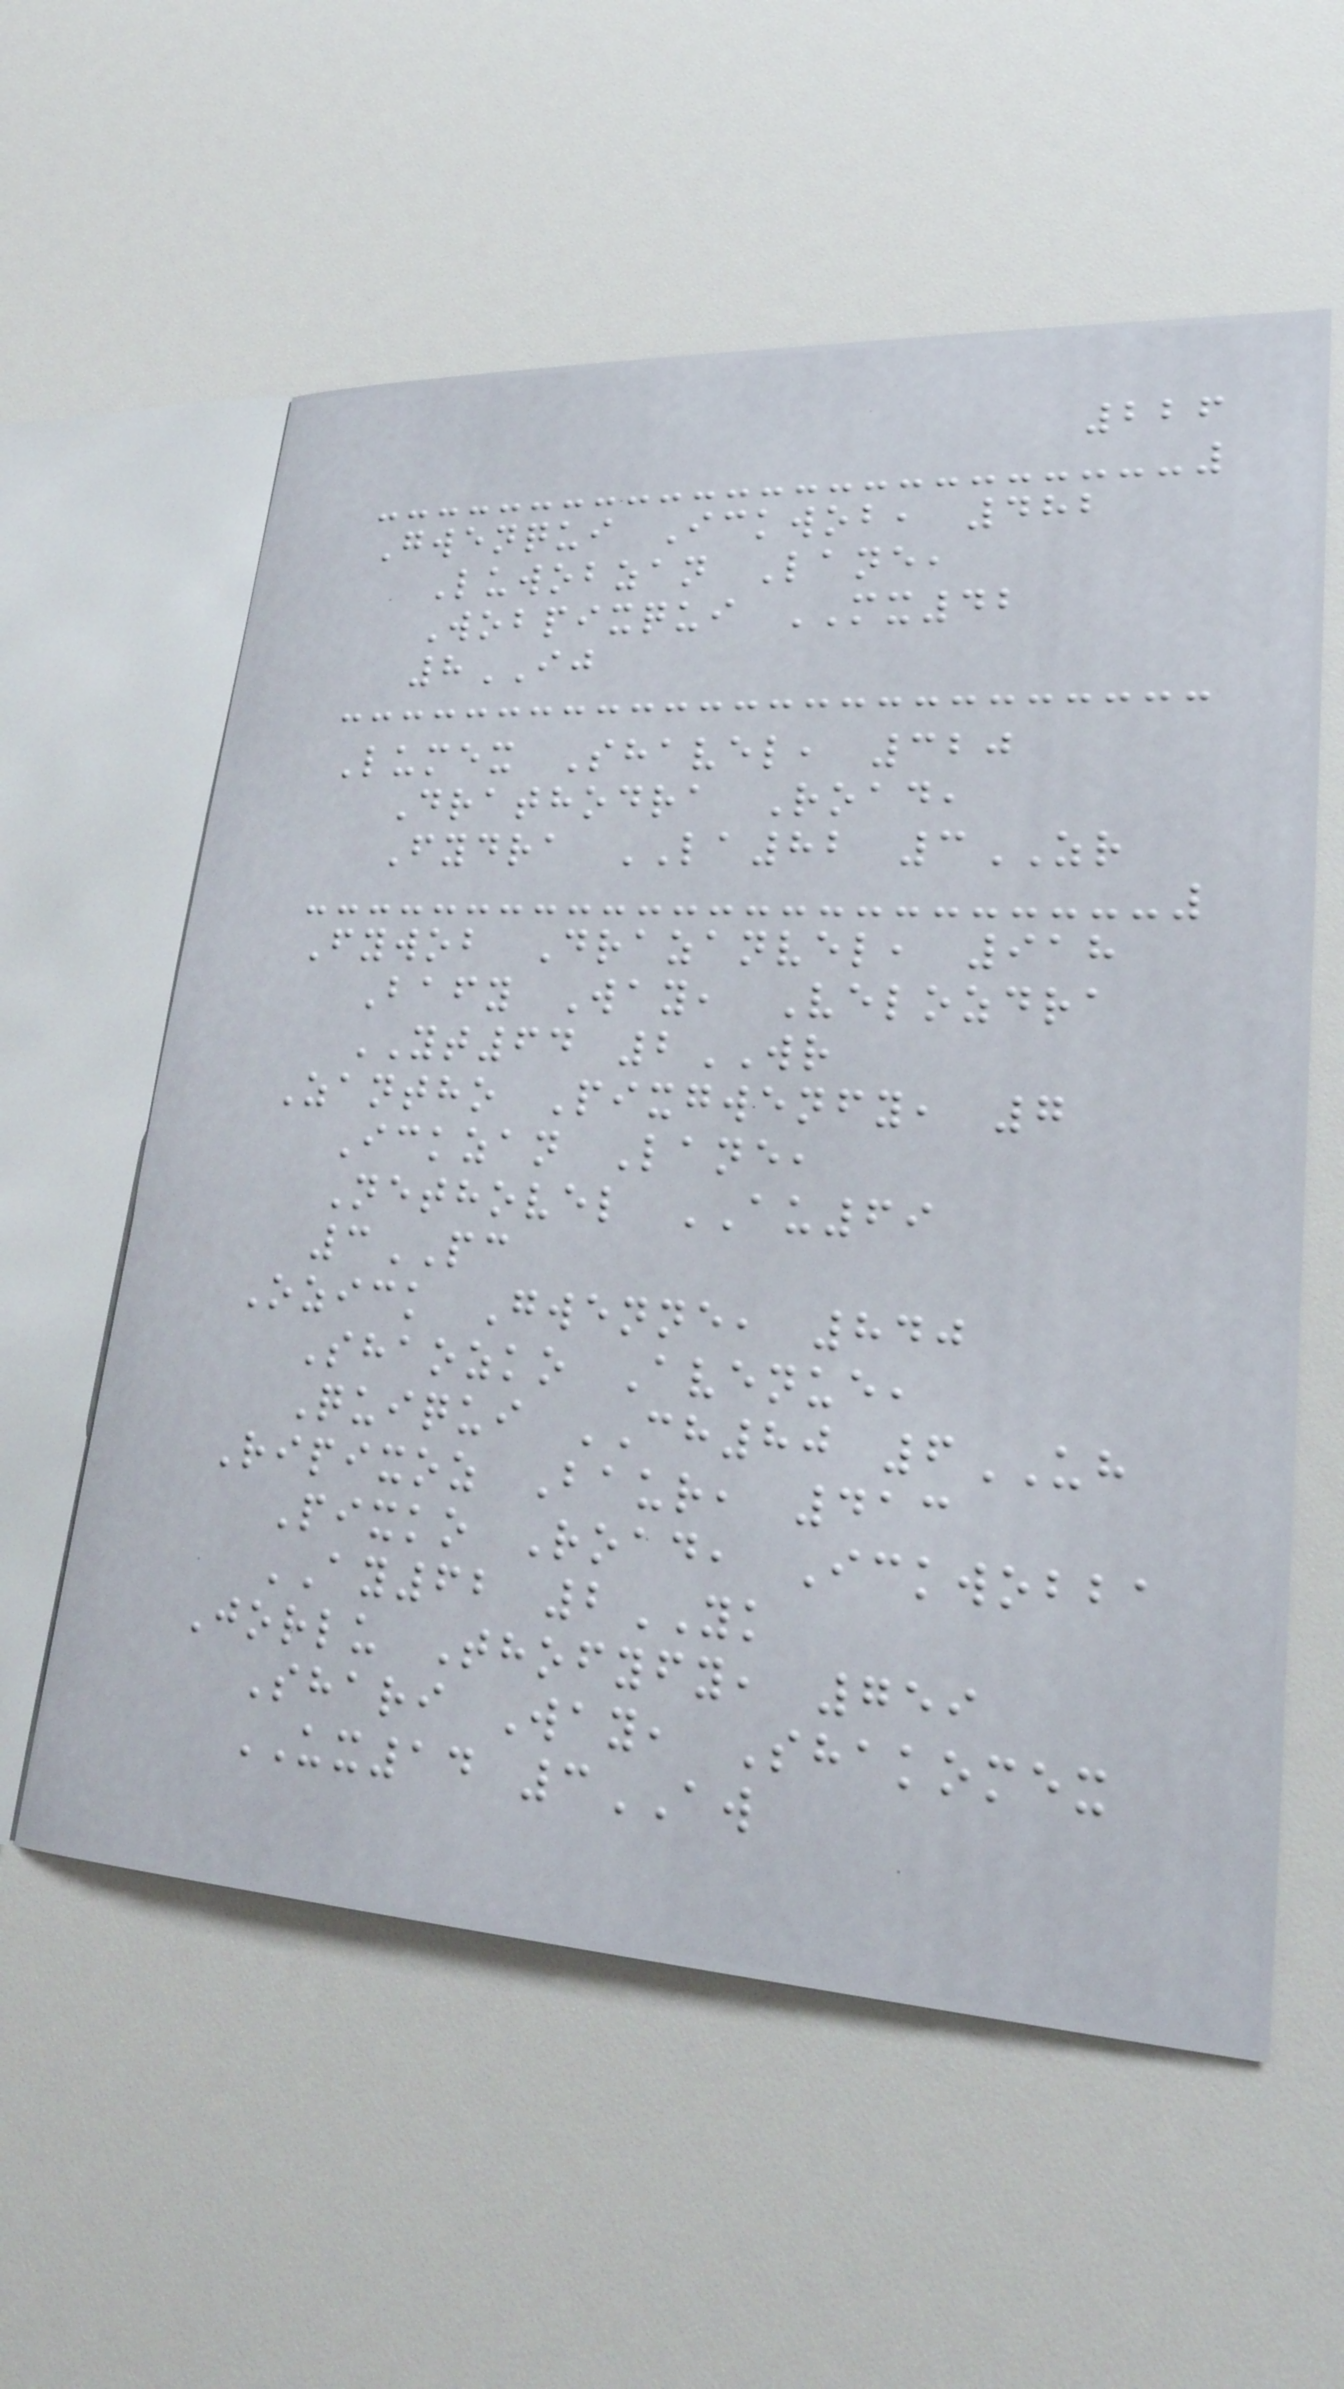226
Gwenqui Ickwob, 482
Luwobzan Lane,
Wobpixqui MX42
8IJ
Lumex Shavel, 320
Drathodra Road,
Fydra LA82 3ZR
Fywob Drazanvel, 918
Bafy Way, Velozdra
YT64 2WR
Zantho Pixgwenfy, 7
Ickzan Lane,
Nethovel AU69
3PC
Ozick Gwenne, 840
Shaozko Avenue,
Quiqui CH80 6UH
Ripixoz Baur, 413
Pixko Road, Ickwobba
AY62 2YK
Jorlu Thofyfy, 759
Shari Way, Shakomex
UX14 3AW
